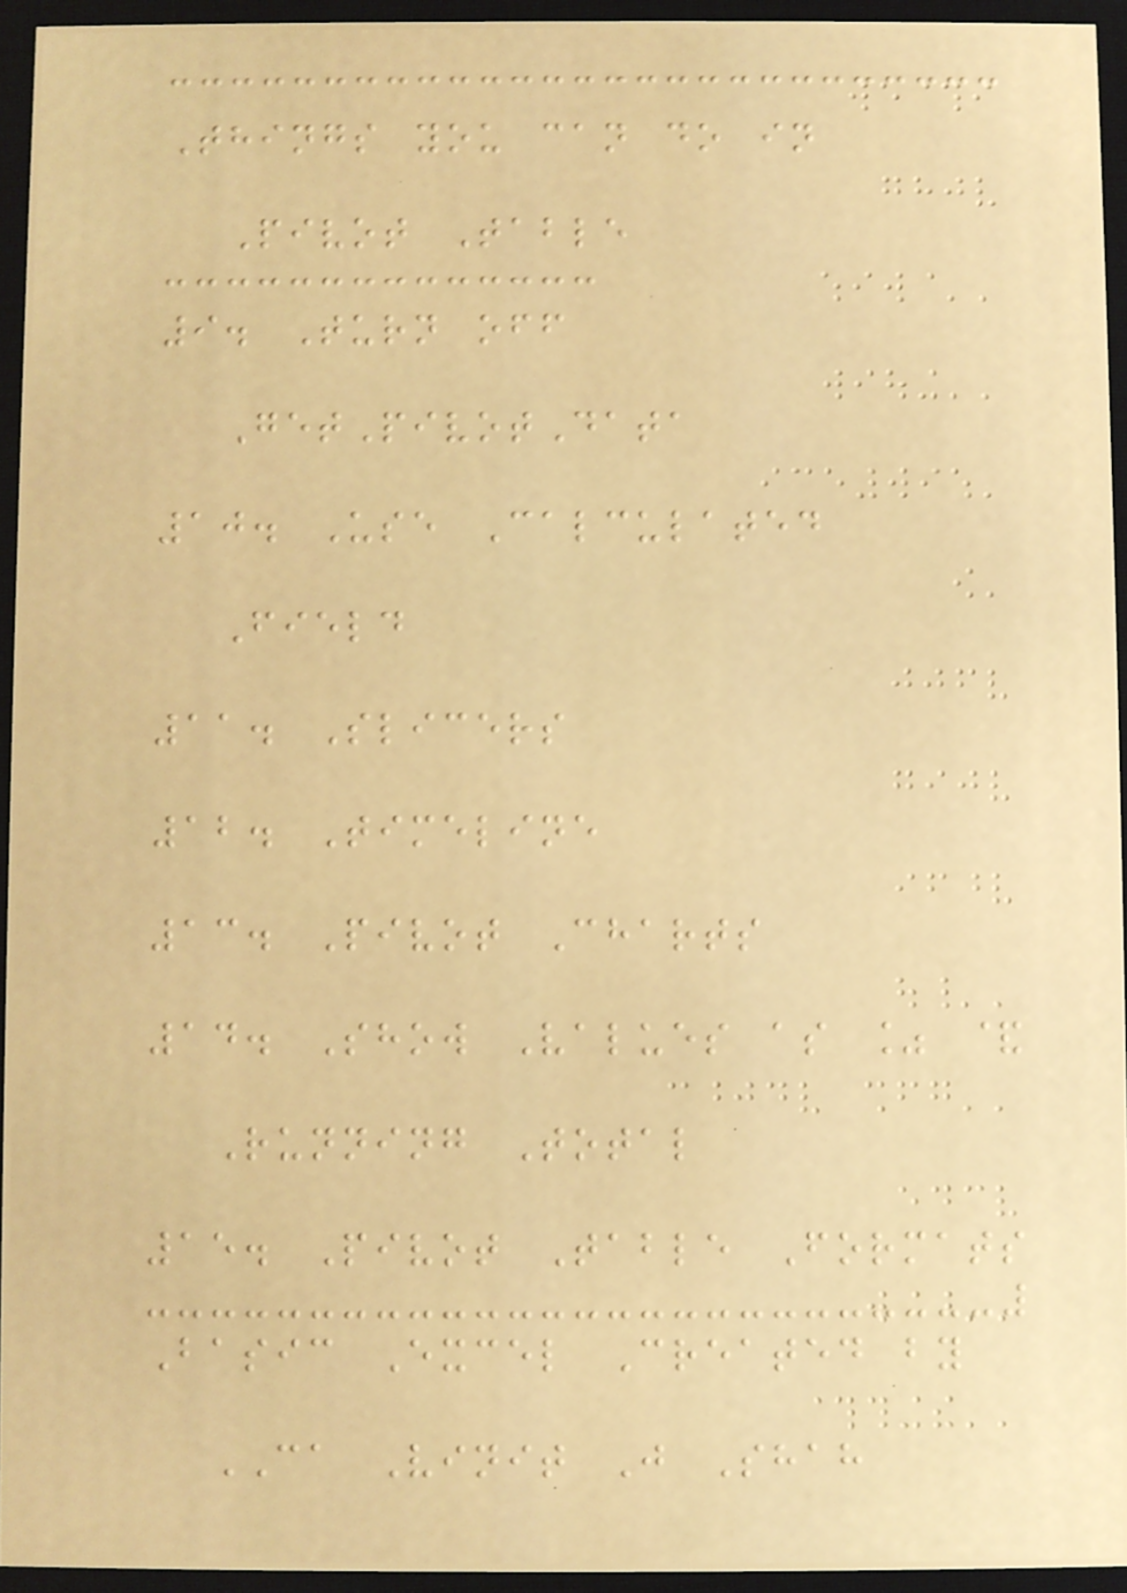Things you can do in
Pivot Table
9. Turn off
GetPivotData
10. Use Calculated
Field
11. Slicers
12. Timeline
13. Pivot Charts
14. Show Values as % &
Running Total
15. Pivot Table Formats
Basic Excel Created by
CA Vinit J Shah
